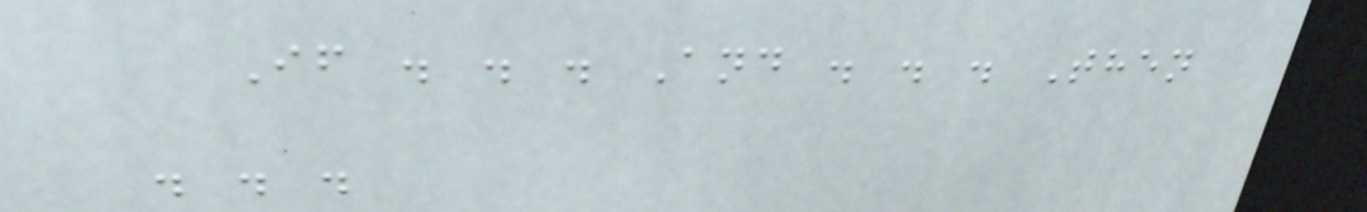If . . . And . . . Then
. . .
